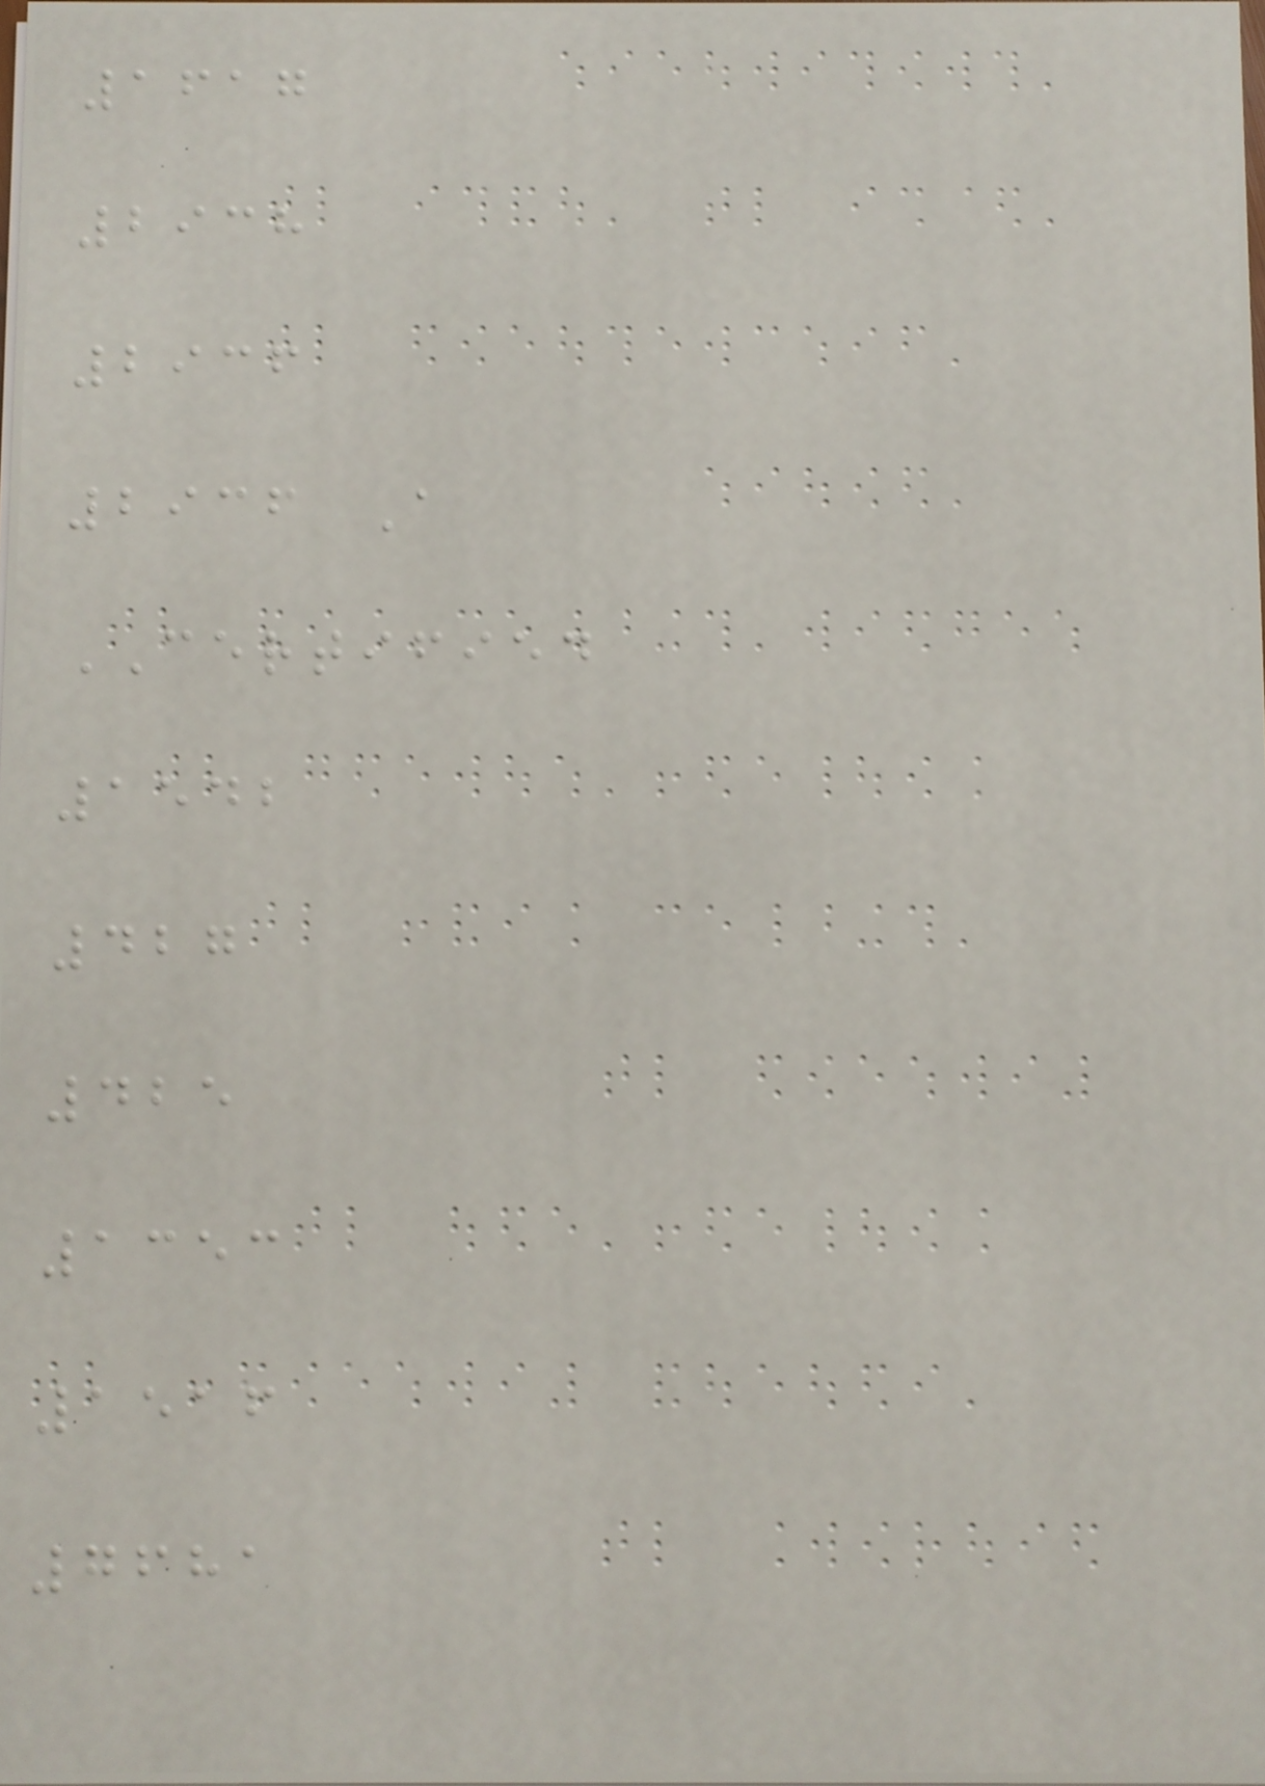1617
2938
2936
2936 A
CERTIFIED
1542
427
425
1353
1516
7681
